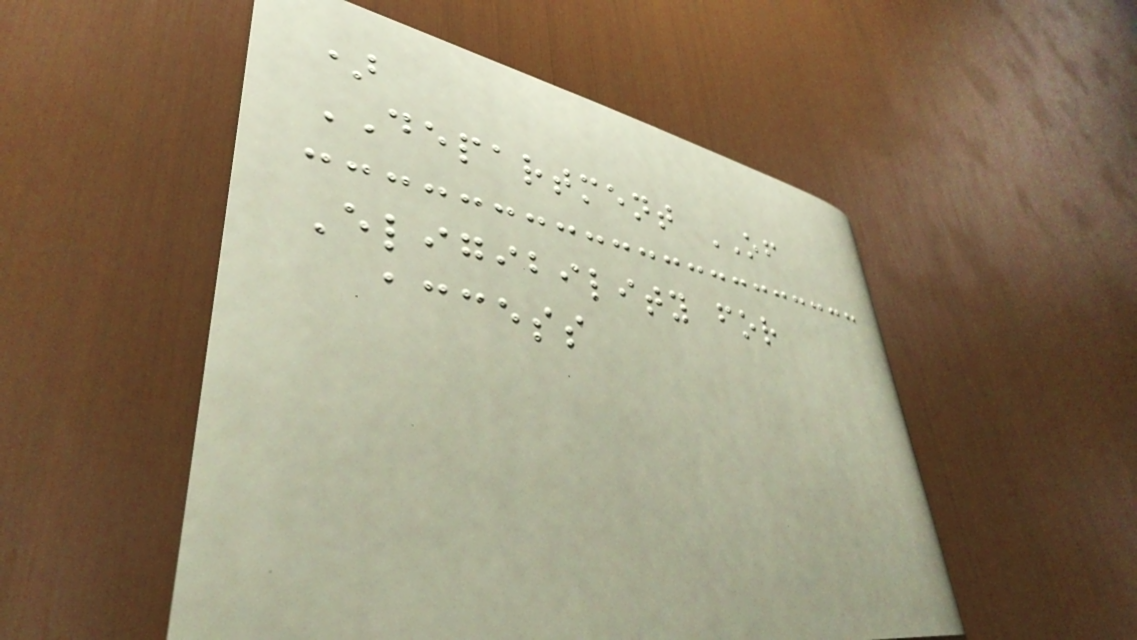)
DEPARTMENT OF
Eligibility for
access
